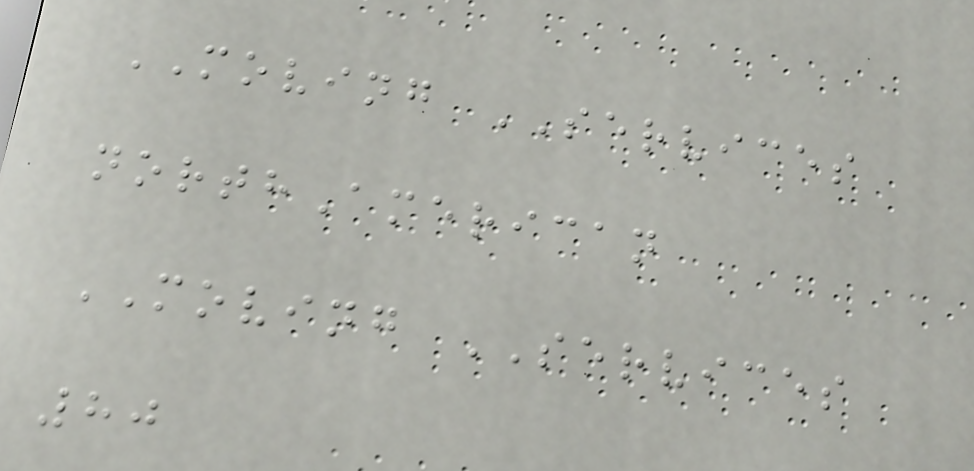MOVING SERVICES
northAmerican
MOVING SERVICES
80
